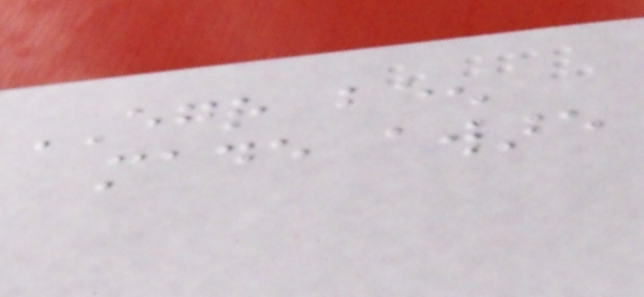EGR been
made aware
